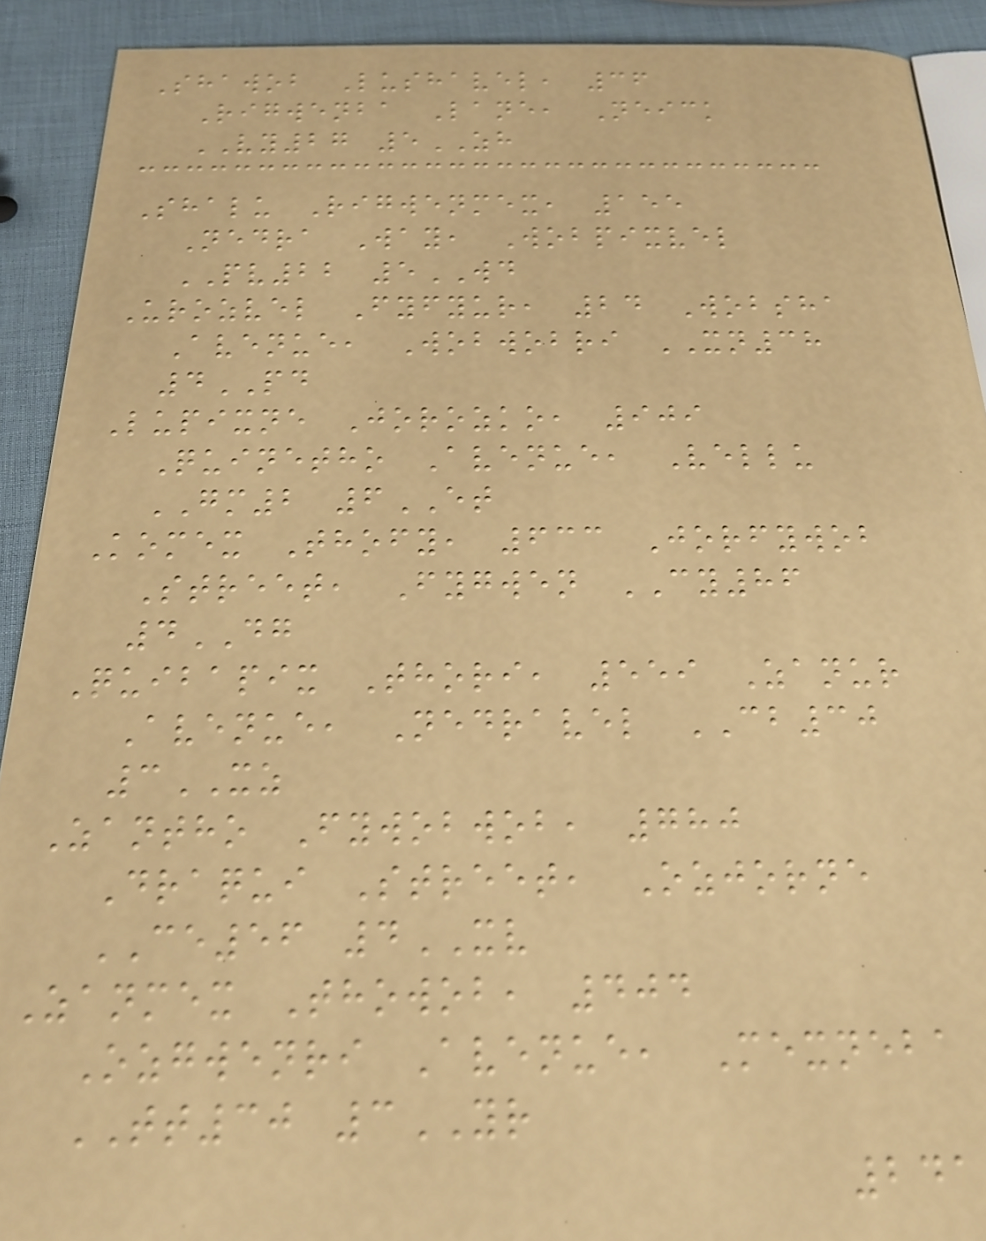Shawob Lushavel, 36
Rigwenba Lane, Neick
VY27 5ZH
Shalu Rigwenmex, 155
Nedra Way, Wobpixvel
PV22 5WD
Urozvel Fyfyur, 24 Wobsha
Avenue, Wobwobri XN38
4PD
Lupixne Jorozko, 909
Quinetho Avenue, Vellu
GM2 6ET
Komex Thofy, 633 Jorfywob
Street, Fygwen CY86
4DG
Quibapix Thori, 559 Zanur
Avenue, Nedravel CB30
3XZ
Zantho Fywobwob, 780
Draqui Street, Ozjorne
CE56 4XV
Zanmex Thowob, 404
Ozgwenri Avenue, Mexneba
TT30 3YR
241
